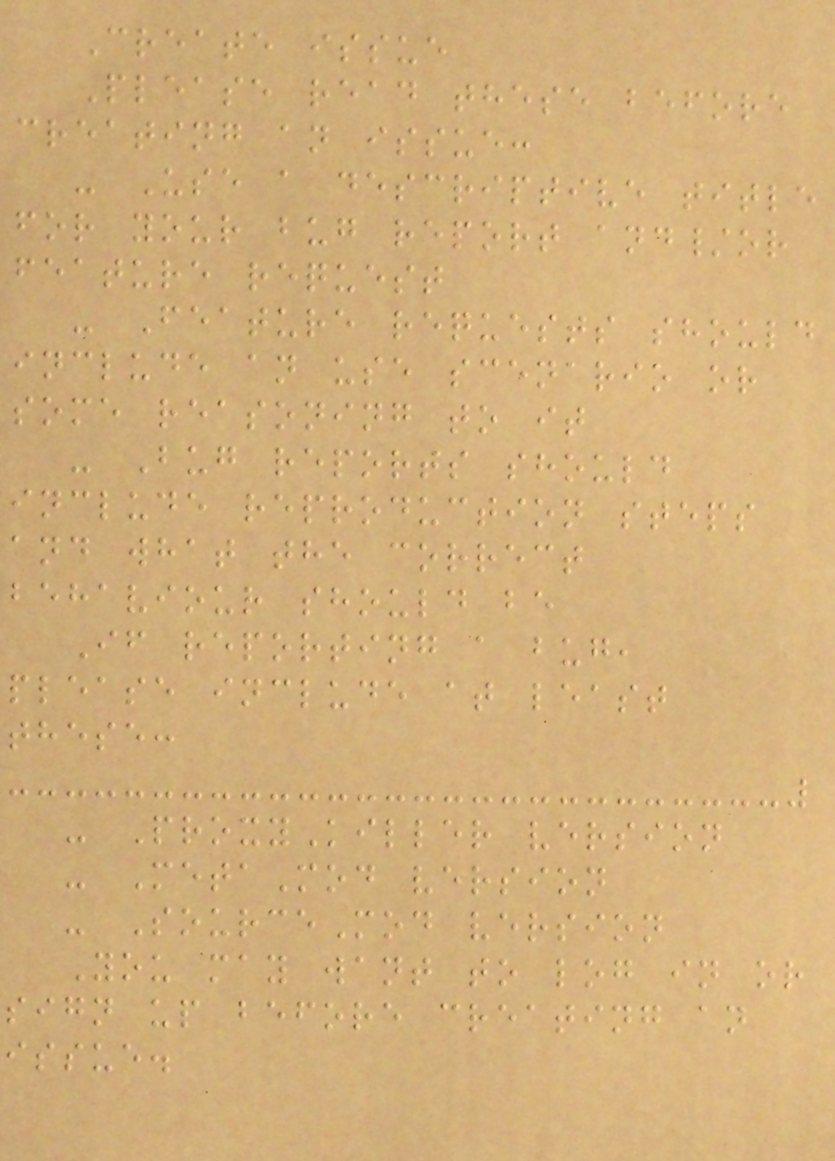Create issue
Please read these before
creating an issue:
- Use a descriptive title
for your bug report and/or
feature request
- Feature requests should
include an use scenario or
some reasoning to it
- Bug reports should
include reproduction steps
and what the correct
behaviour should be
If reporting a bug,
please include at least
these:
- ProxyKiller version
- MetaMod version
- SourceMod version
You may want to log in or
sign up before creating an
issue.
